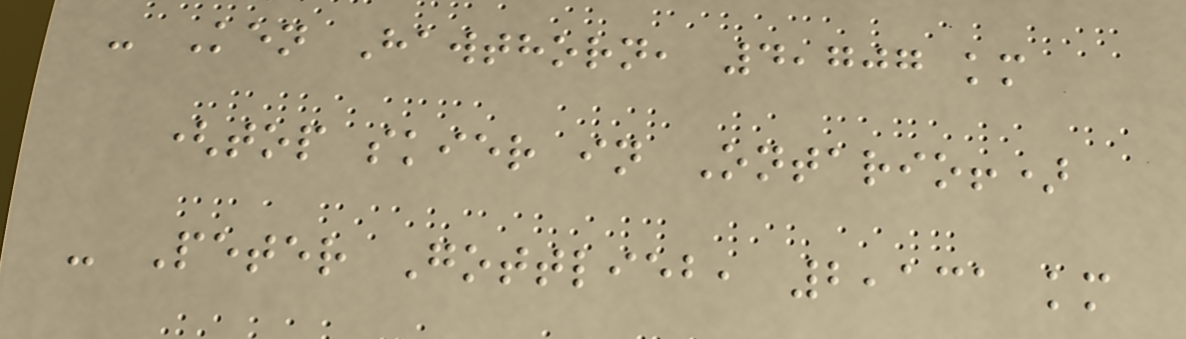- Ken Hawthorn, 4,707 km
(top skier in Ontario!)
- Peter Gottlieb, 2,131 km
